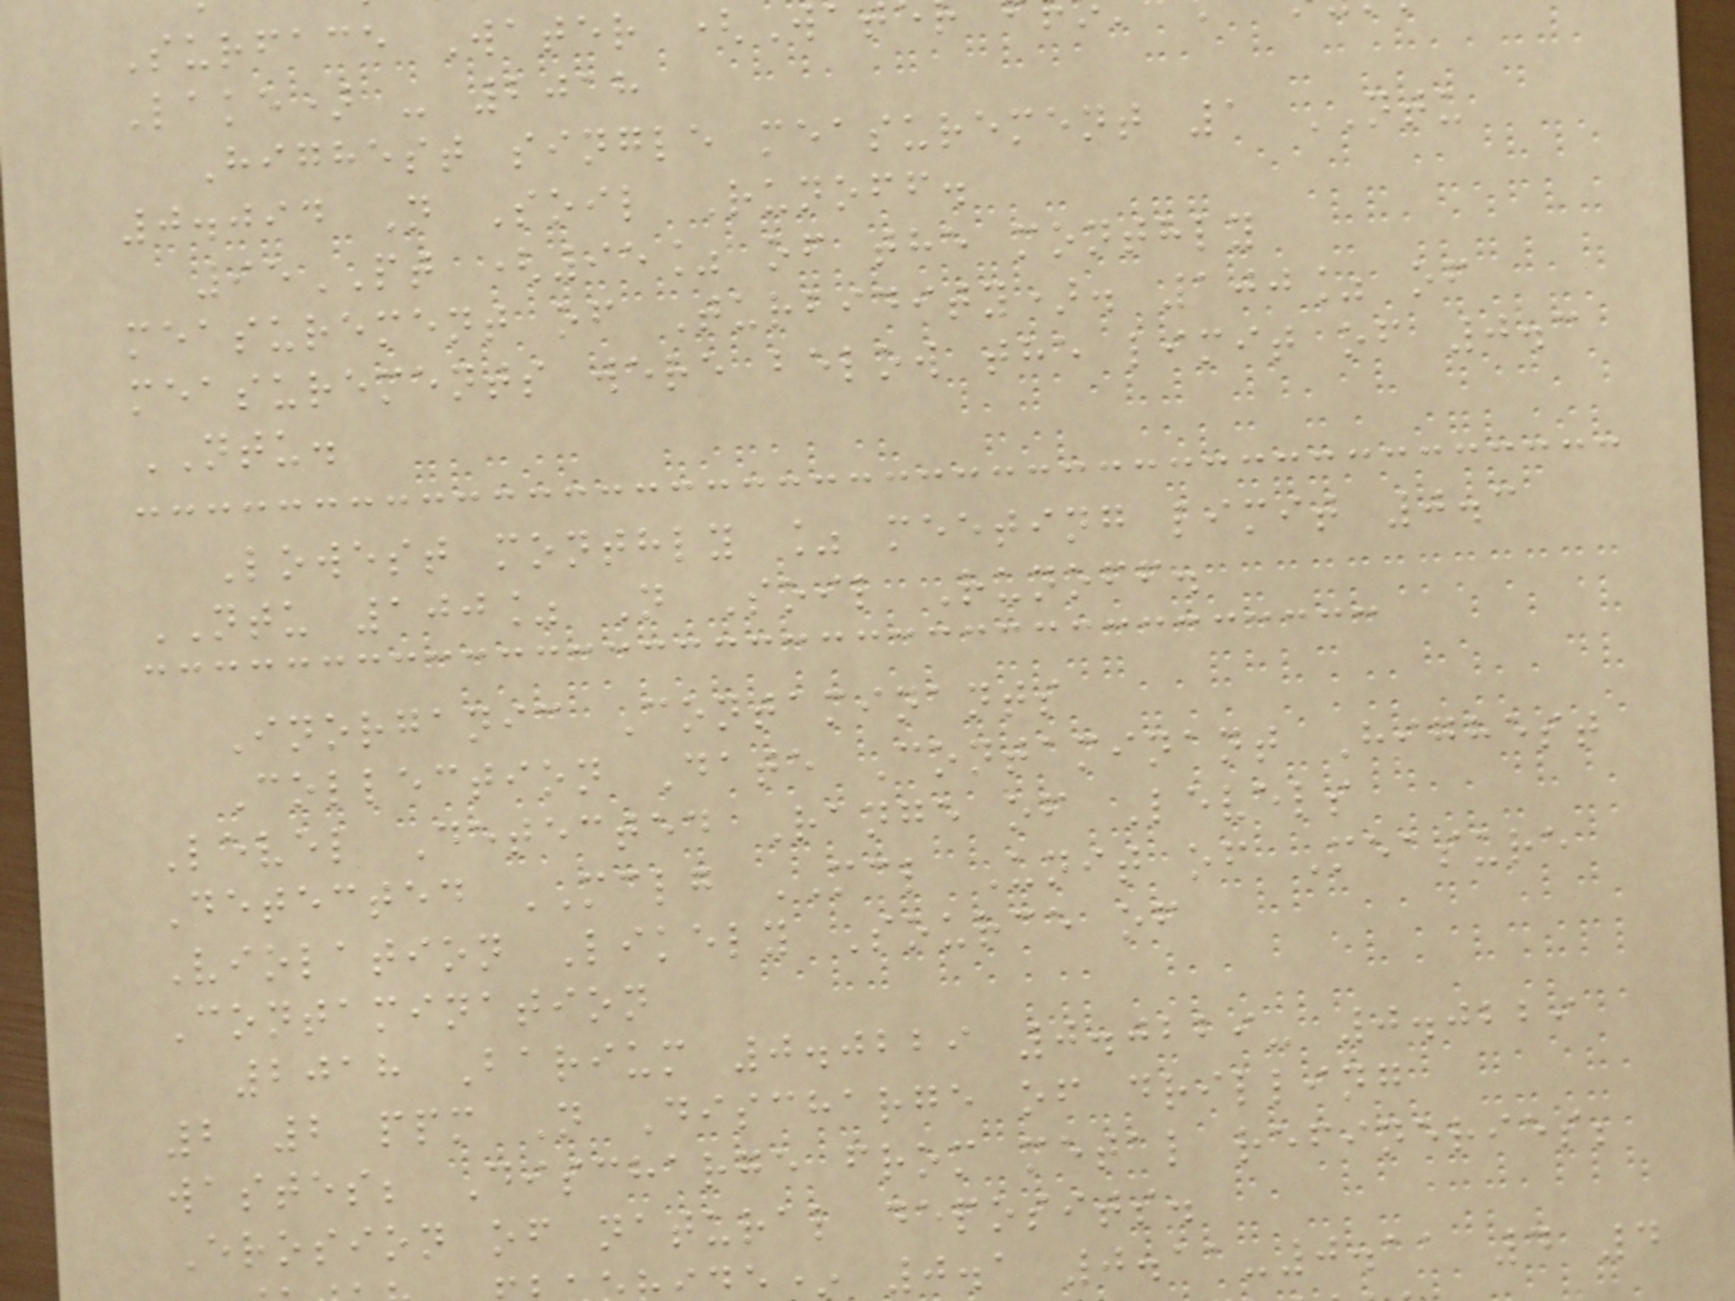Surface Water (Wa
Lake) - 2018
Highest single measurement 1 NTU
0.094 N Soil Runoff.
95PT (95% of the monthly
measurement of Turbidity). 100% of
measurements were below the limit of 0.3
NTU.
Lowest monthly % meeting limit 0.3
NTU 100% N Soil Runoff.
Inorganic Contaminants
Collection Date Contaminant Highest
Level Detected Range of Levels
Detected MCLG MCL Unit of Measure
Violation Likely Source of
Contamination
2018 Barium 0.0229 0.0229- 0.0229
2 2 ppm N Discharge of drilling
wastes; Discharge from metal refineries;
Erosion of natural deposits.
* 0.1 0.11-0.11 4 4
